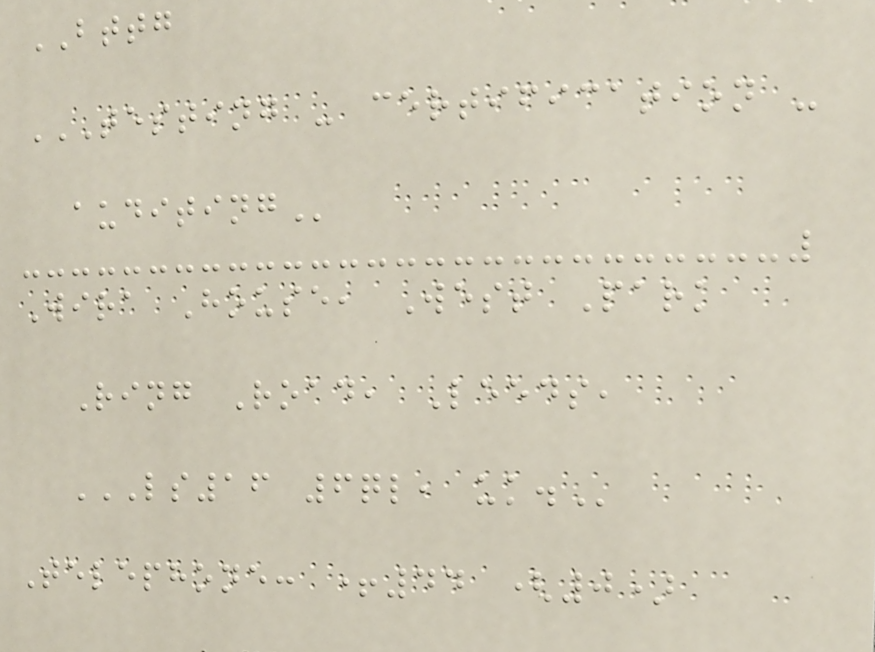BTTG
TESTING - CERTIFICATION -
AUDITING
Wira House, West Park
Ring Road, Leeds,
LS16 6QL, UK.
Telephone: +44 (0)
